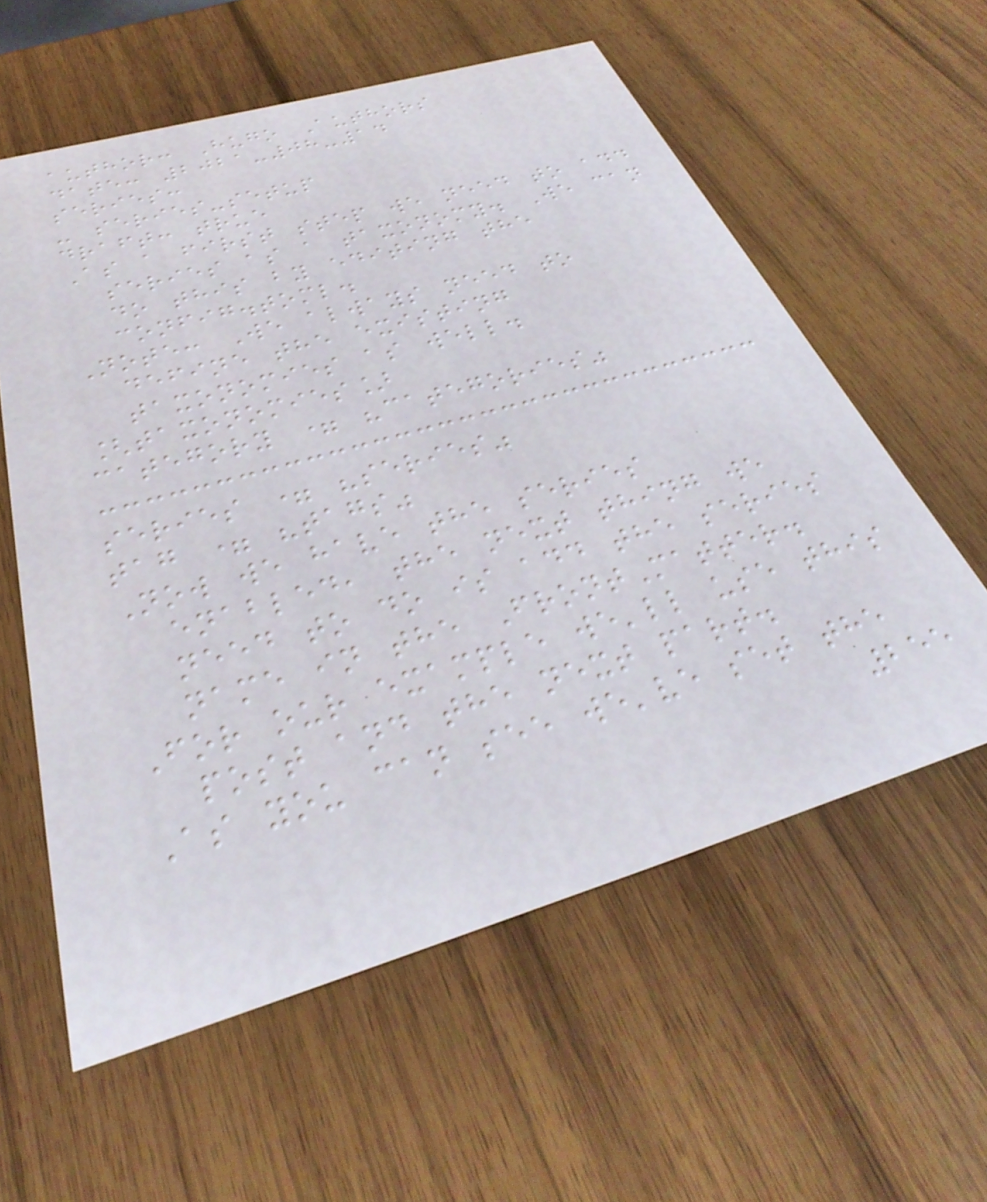author: Hugo Authors
date: 2021-08-14
series:
- series-setup
draft: true
As a first step we need to add
series as a taxonomy. We can
do this by editing the
config.toml.
Note: We always need to
define the existing
taxonomies as well.
[taxonomies]
category = "categories"
series = "series"
tag = "tags"
Now we have the series
enabled, the next thing we
need to do is add the series
name in the FrontMatter.
For our example we'll use this
post and the next part.
As you can see we've set the
255
